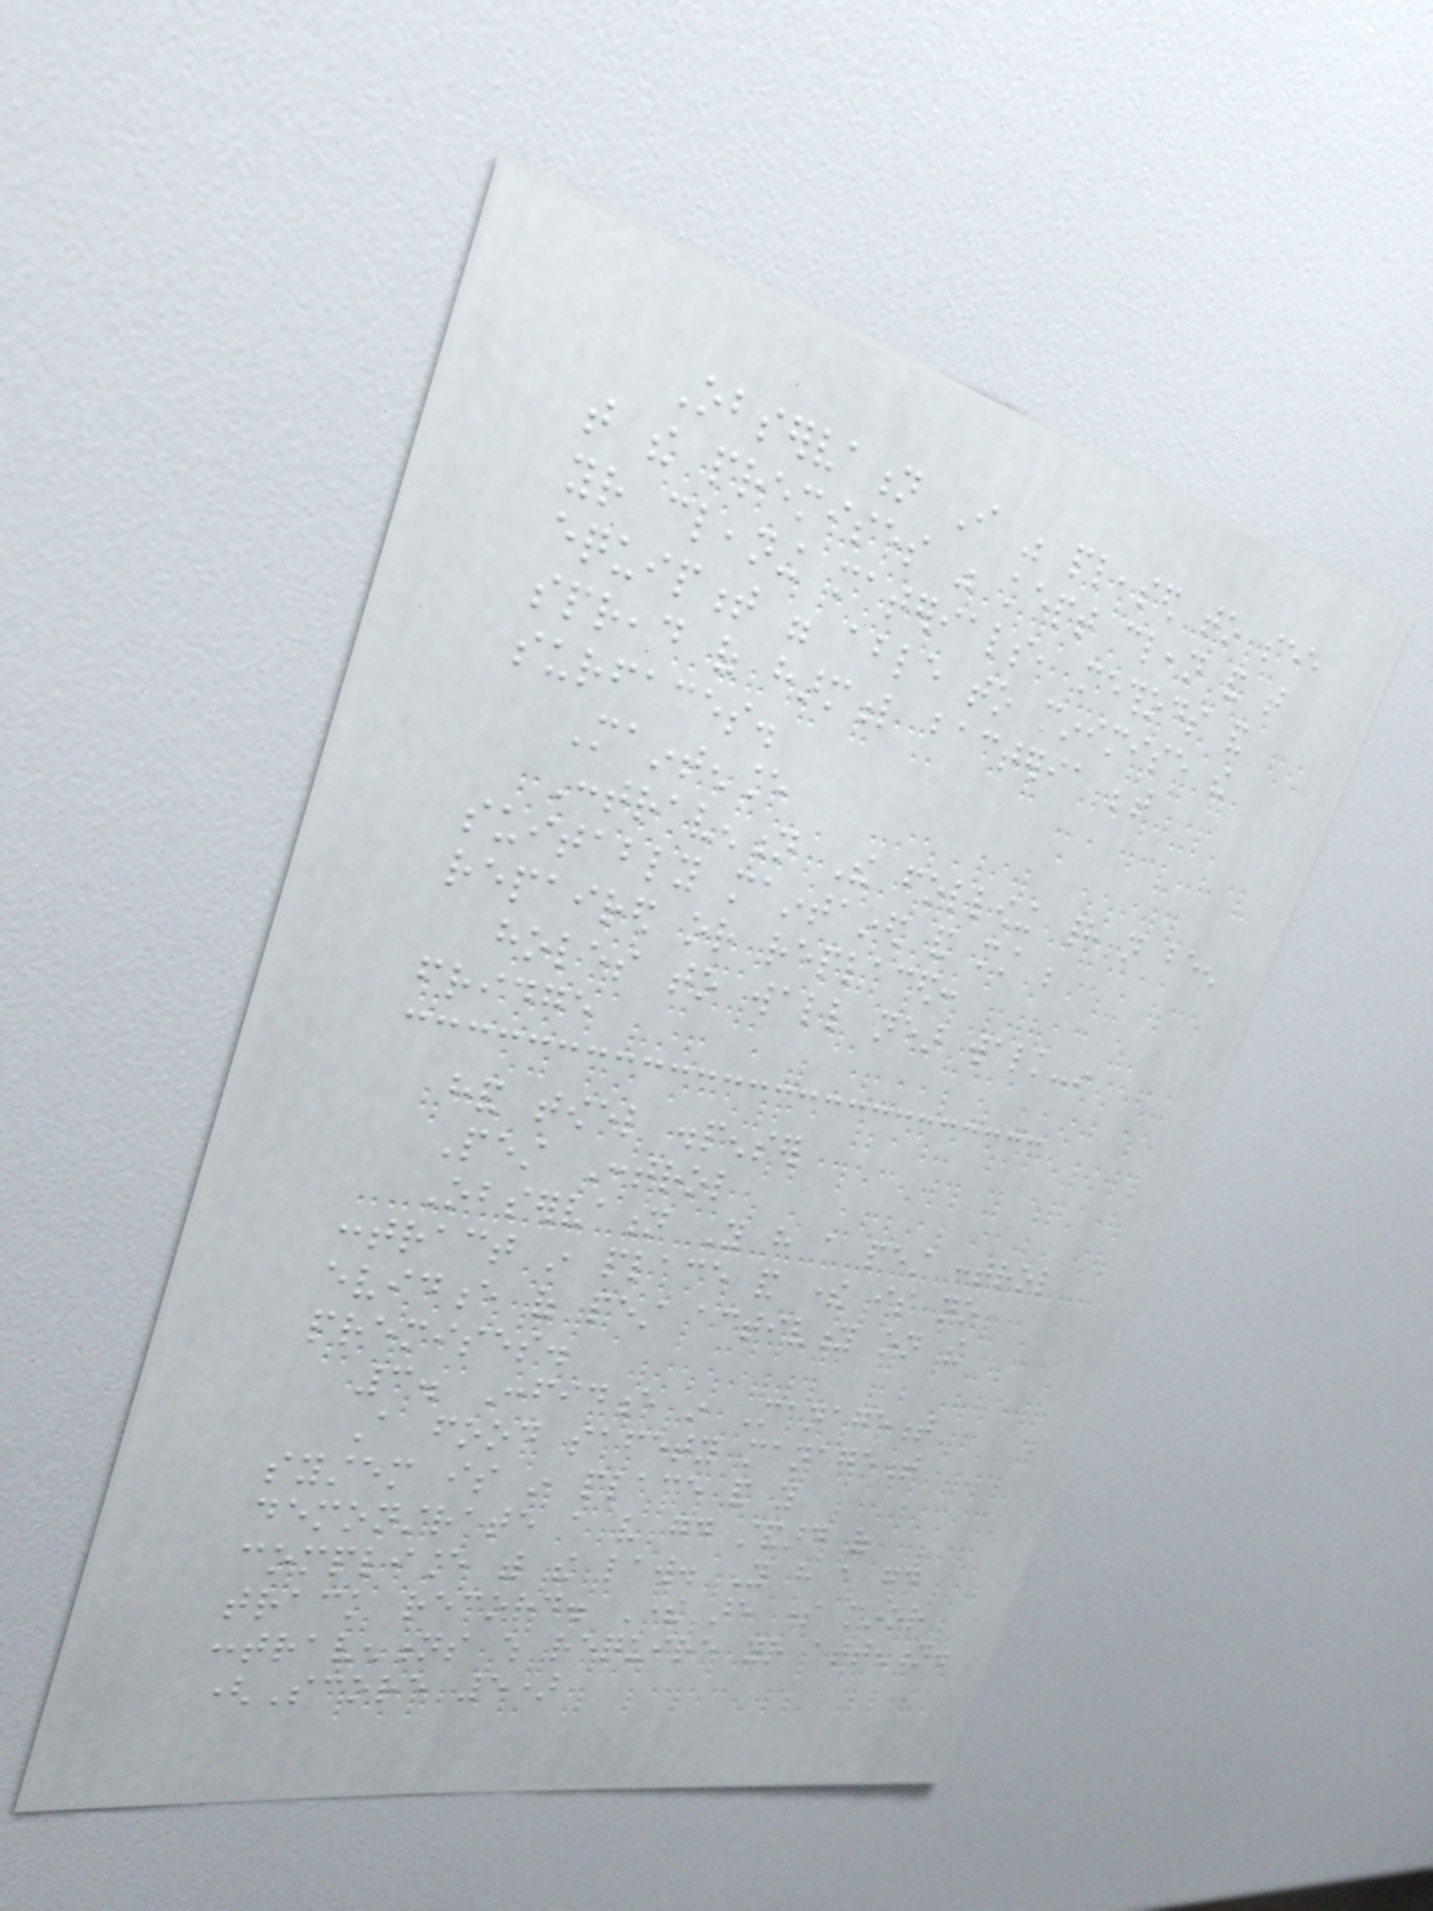Observation I was pleased to see
that the premises was kept clean and that
your cleaning materials, methods and
equipment were able to minimise the
spread of harmful bacteria between
surfaces.
Maintenance
Contravention The following had not been
suitably maintained and must be
repaired or replaced:
holes to wall near walk-in
fridge
hand towel dispenser
Pest Control
Observation You have a pest control
contract in place and there is no
evidence of pest activity on the
premises.
3. Confidence in Management
A food safety management
system is in place and you
demonstrate a very good standard of
compliance with the law. You have a good
track record. There are some minor
contraventions which require your attention.
(Score 5)
